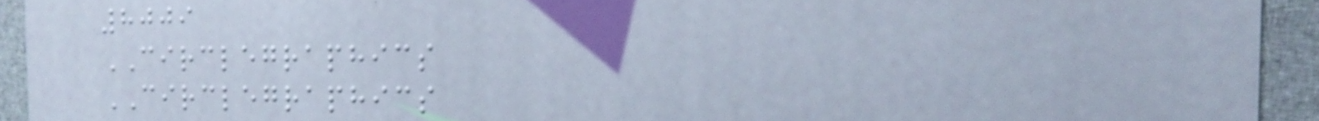8009
CIRCLEGRAPHICS
CIRCLEGRAPHICS
